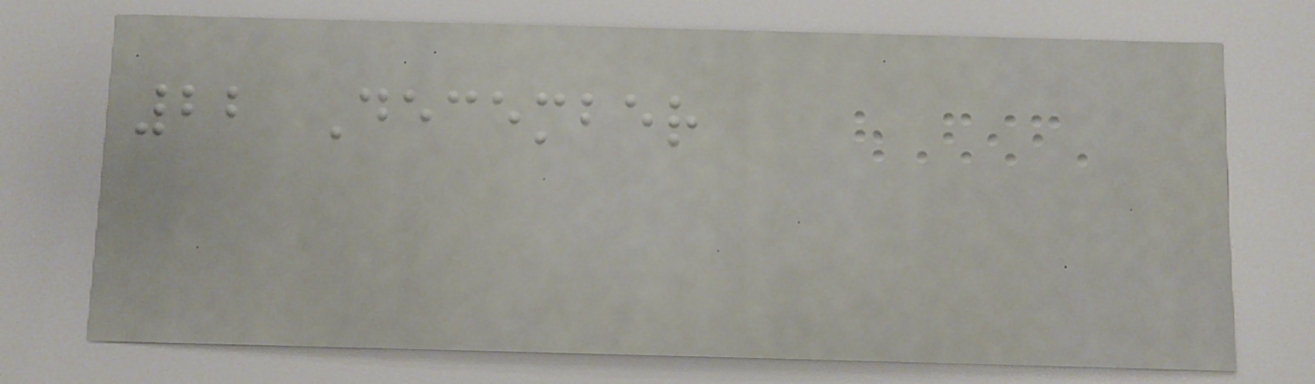22 December
